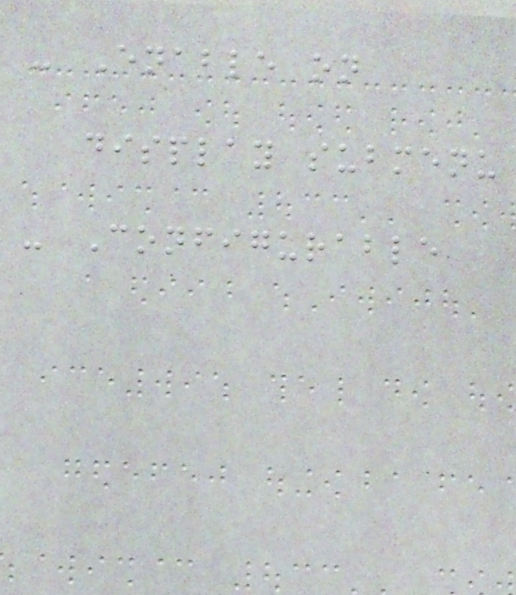- Enable on
display submenu
- Configurable
